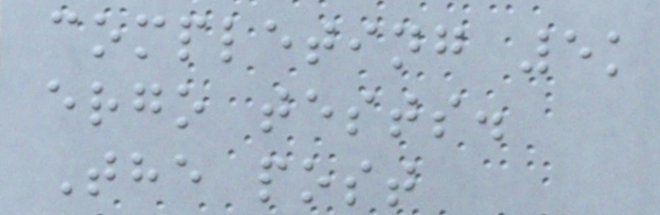completing 5k
ergo tests.
The post
